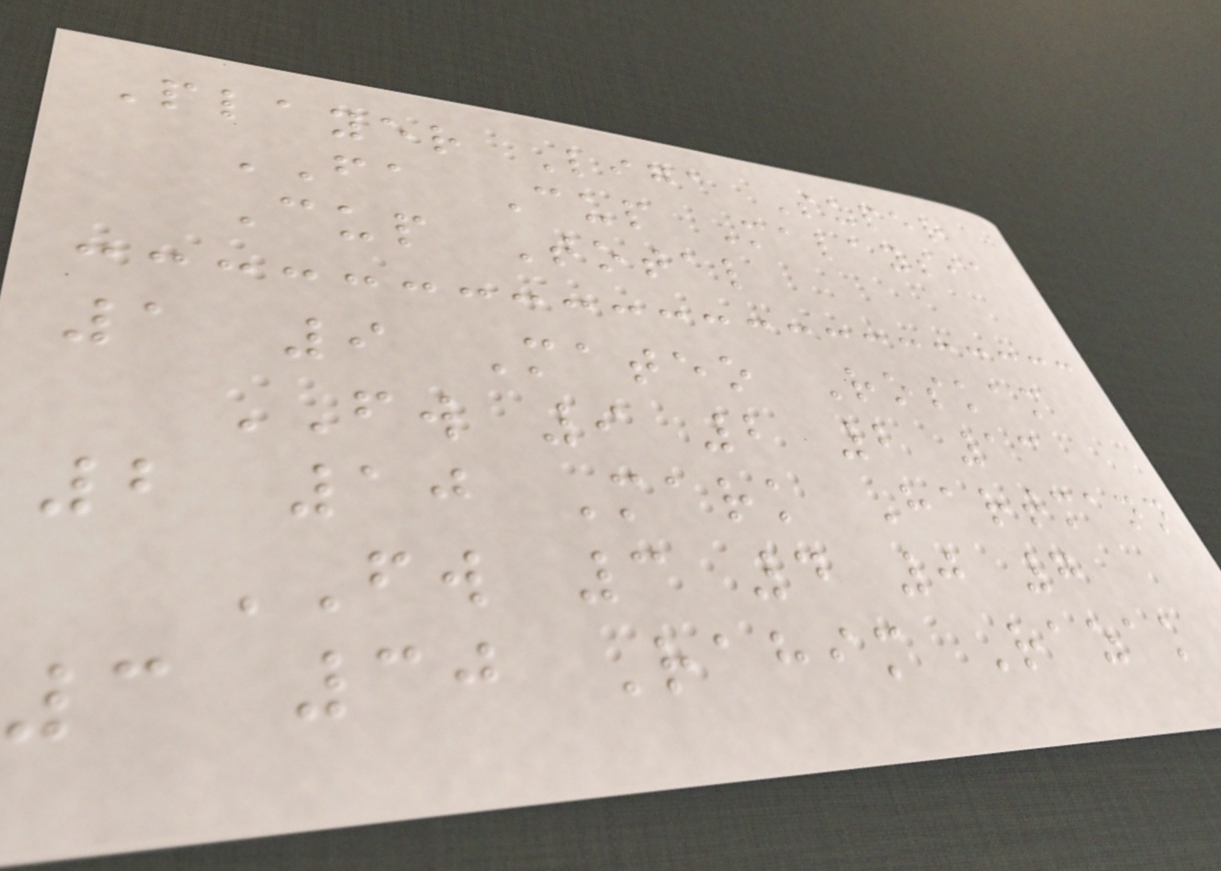Player Liga Super
FA Cup Malaysia
Cup Total
1 9 Mateo Roskam
FW 9 2 2 13
2 10 Mark Hartmann
FW 3 4 0 7
3 30 Rahim Razak
